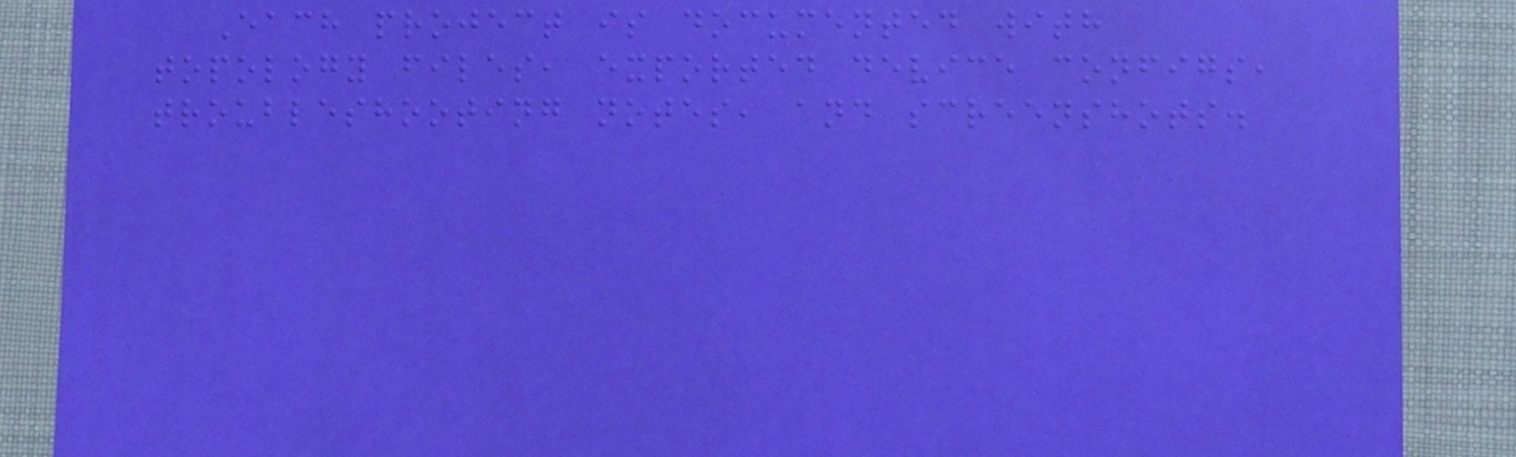Each project is documented with
topology files, exported device configs,
troubleshooting notes, and screenshots.
